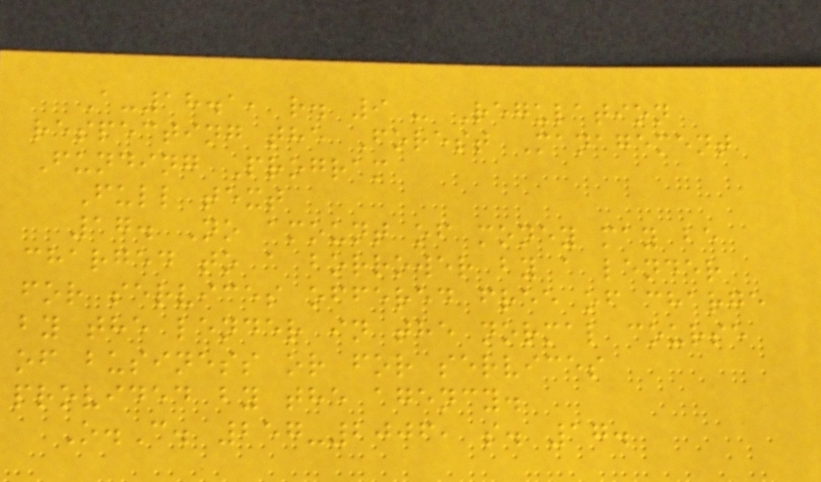A-18.1, r. 9 - Regulation
respecting the Forest Management
Funding Program
Full text
17. No amount of money may be
charged to a borrower by a lender
for services offered free of charge
by the lender in the normal course
of business or for services
provided by the agency.
O.C. 257-2006, s. 17.
